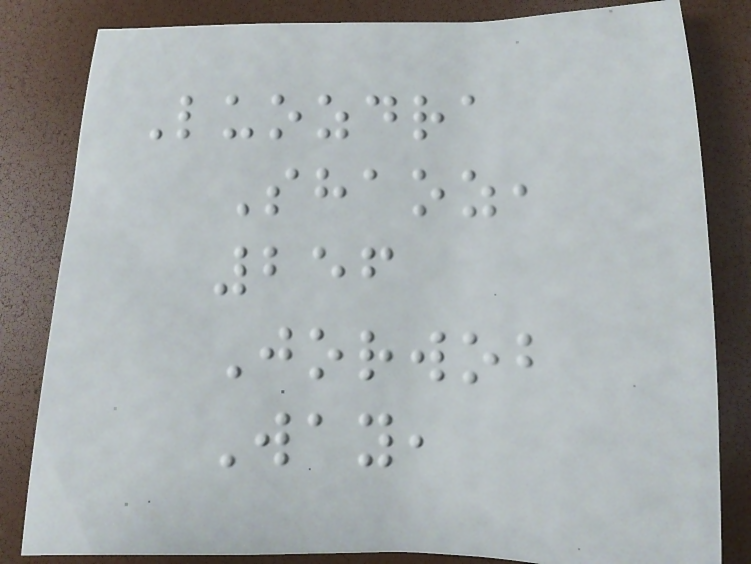Luozdra
Shaoz,
256
Jorwob
Way,
